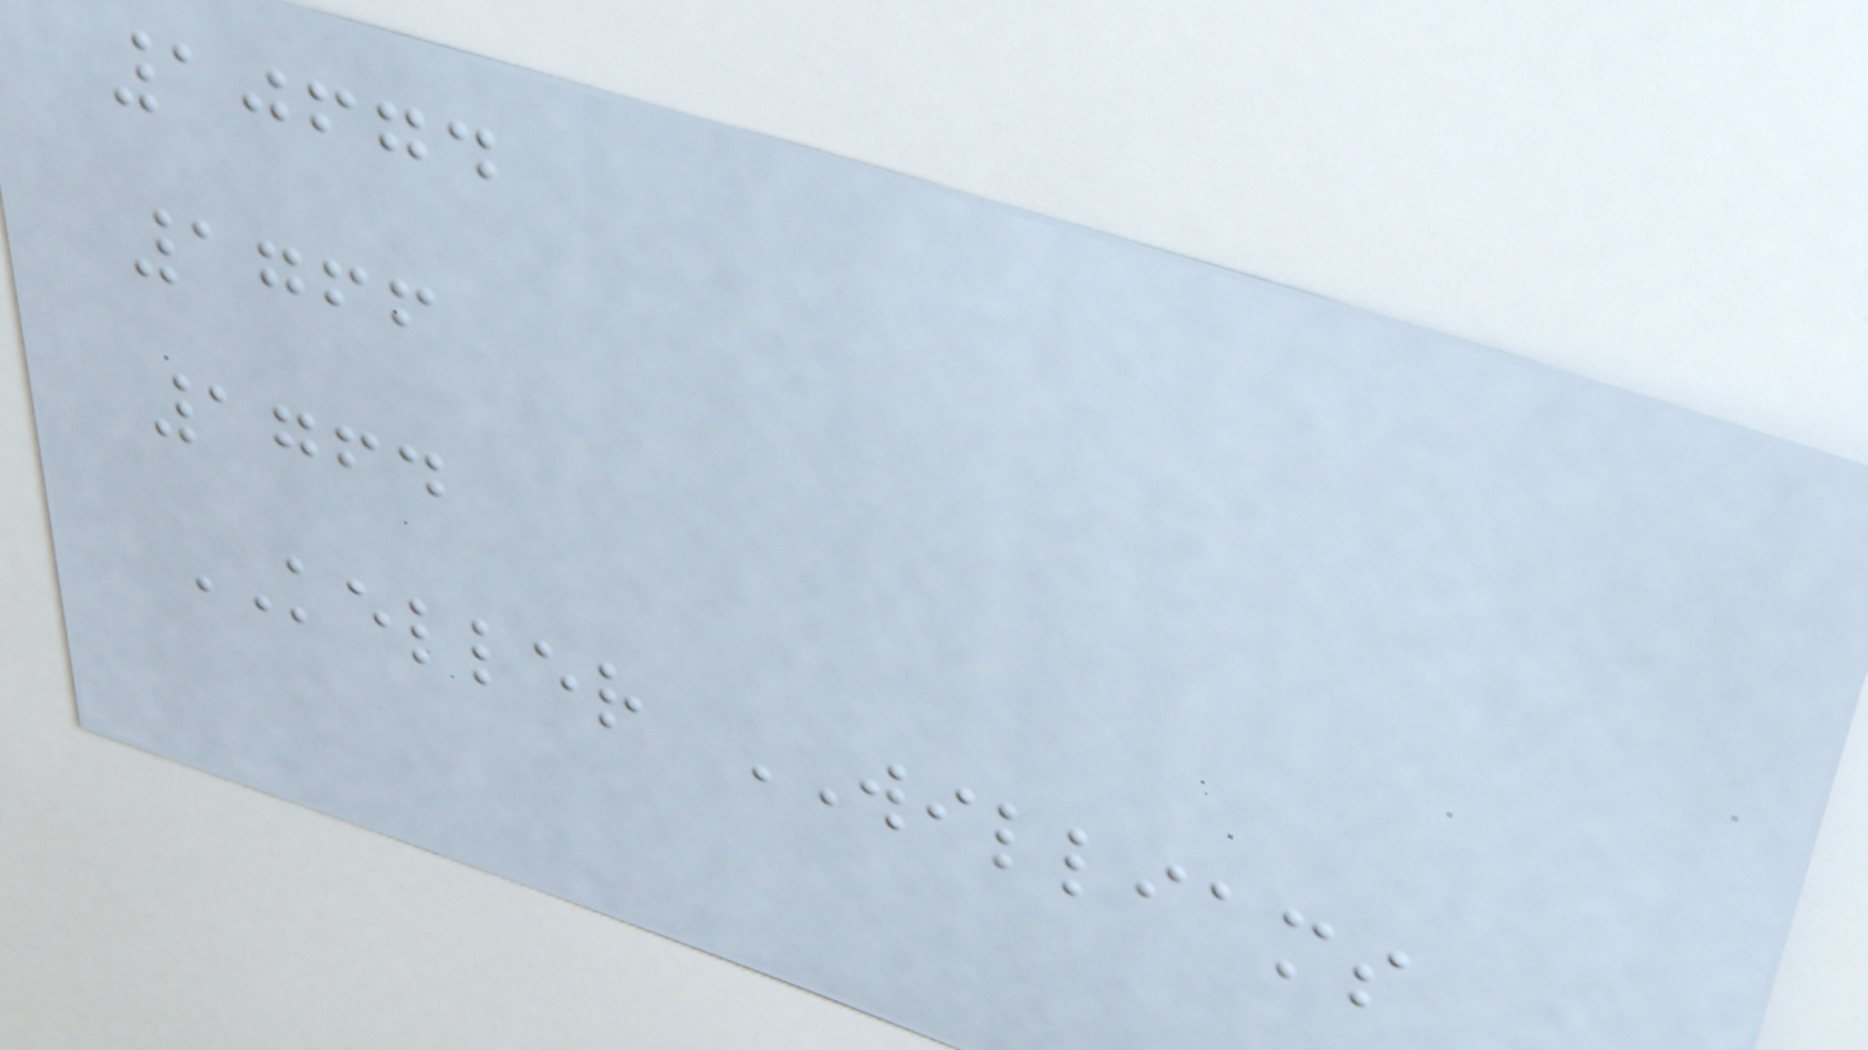10674
1766
1764
KELLER WILLIAMS
